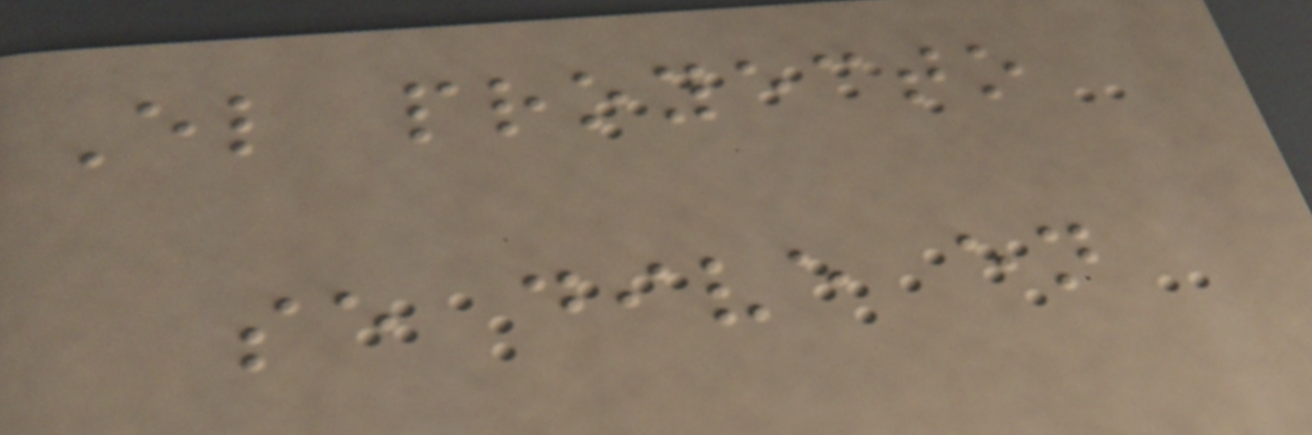El proyecto
se dive en
